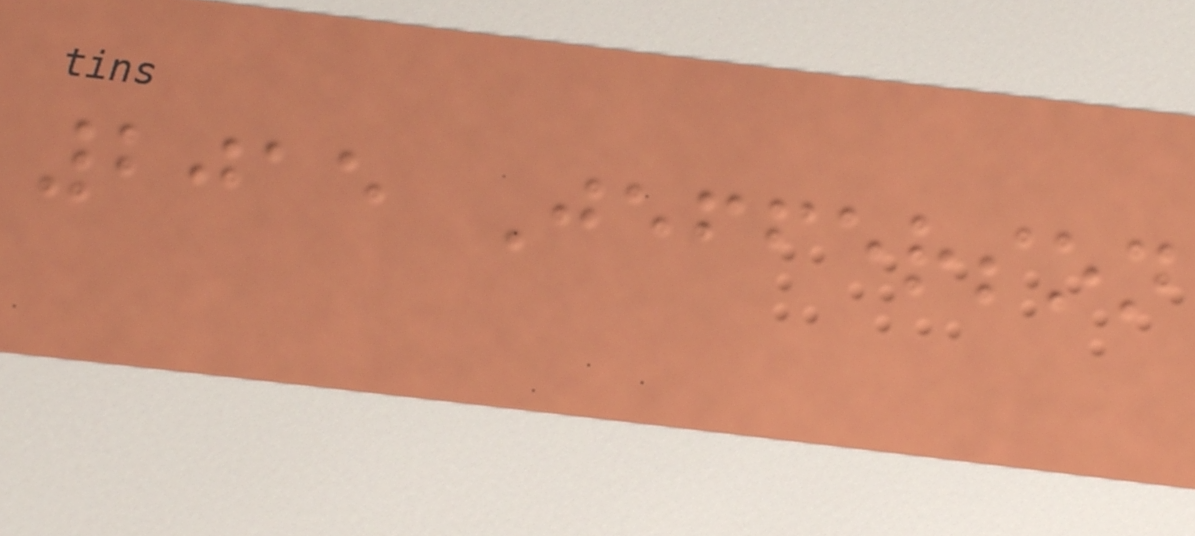2015 Jefferson
